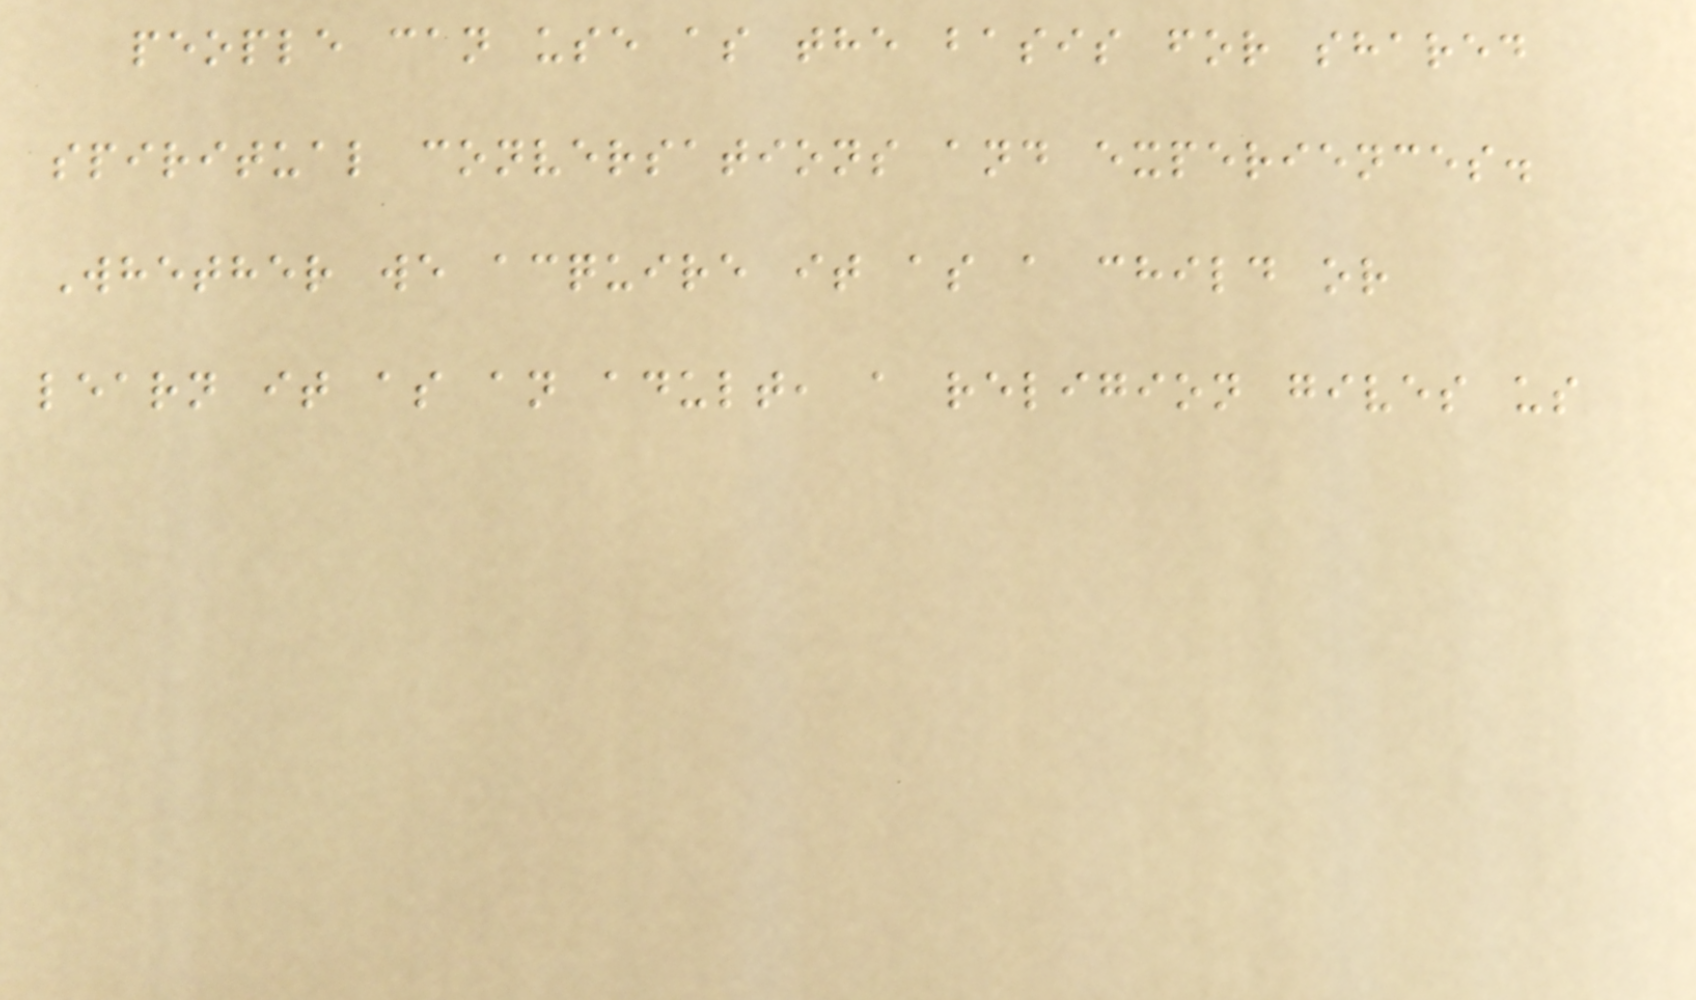people can use as the basis for shared
spiritual conversations and experiences.
Whether we acquire it as a child or
learn it as an adult, a religion gives us
